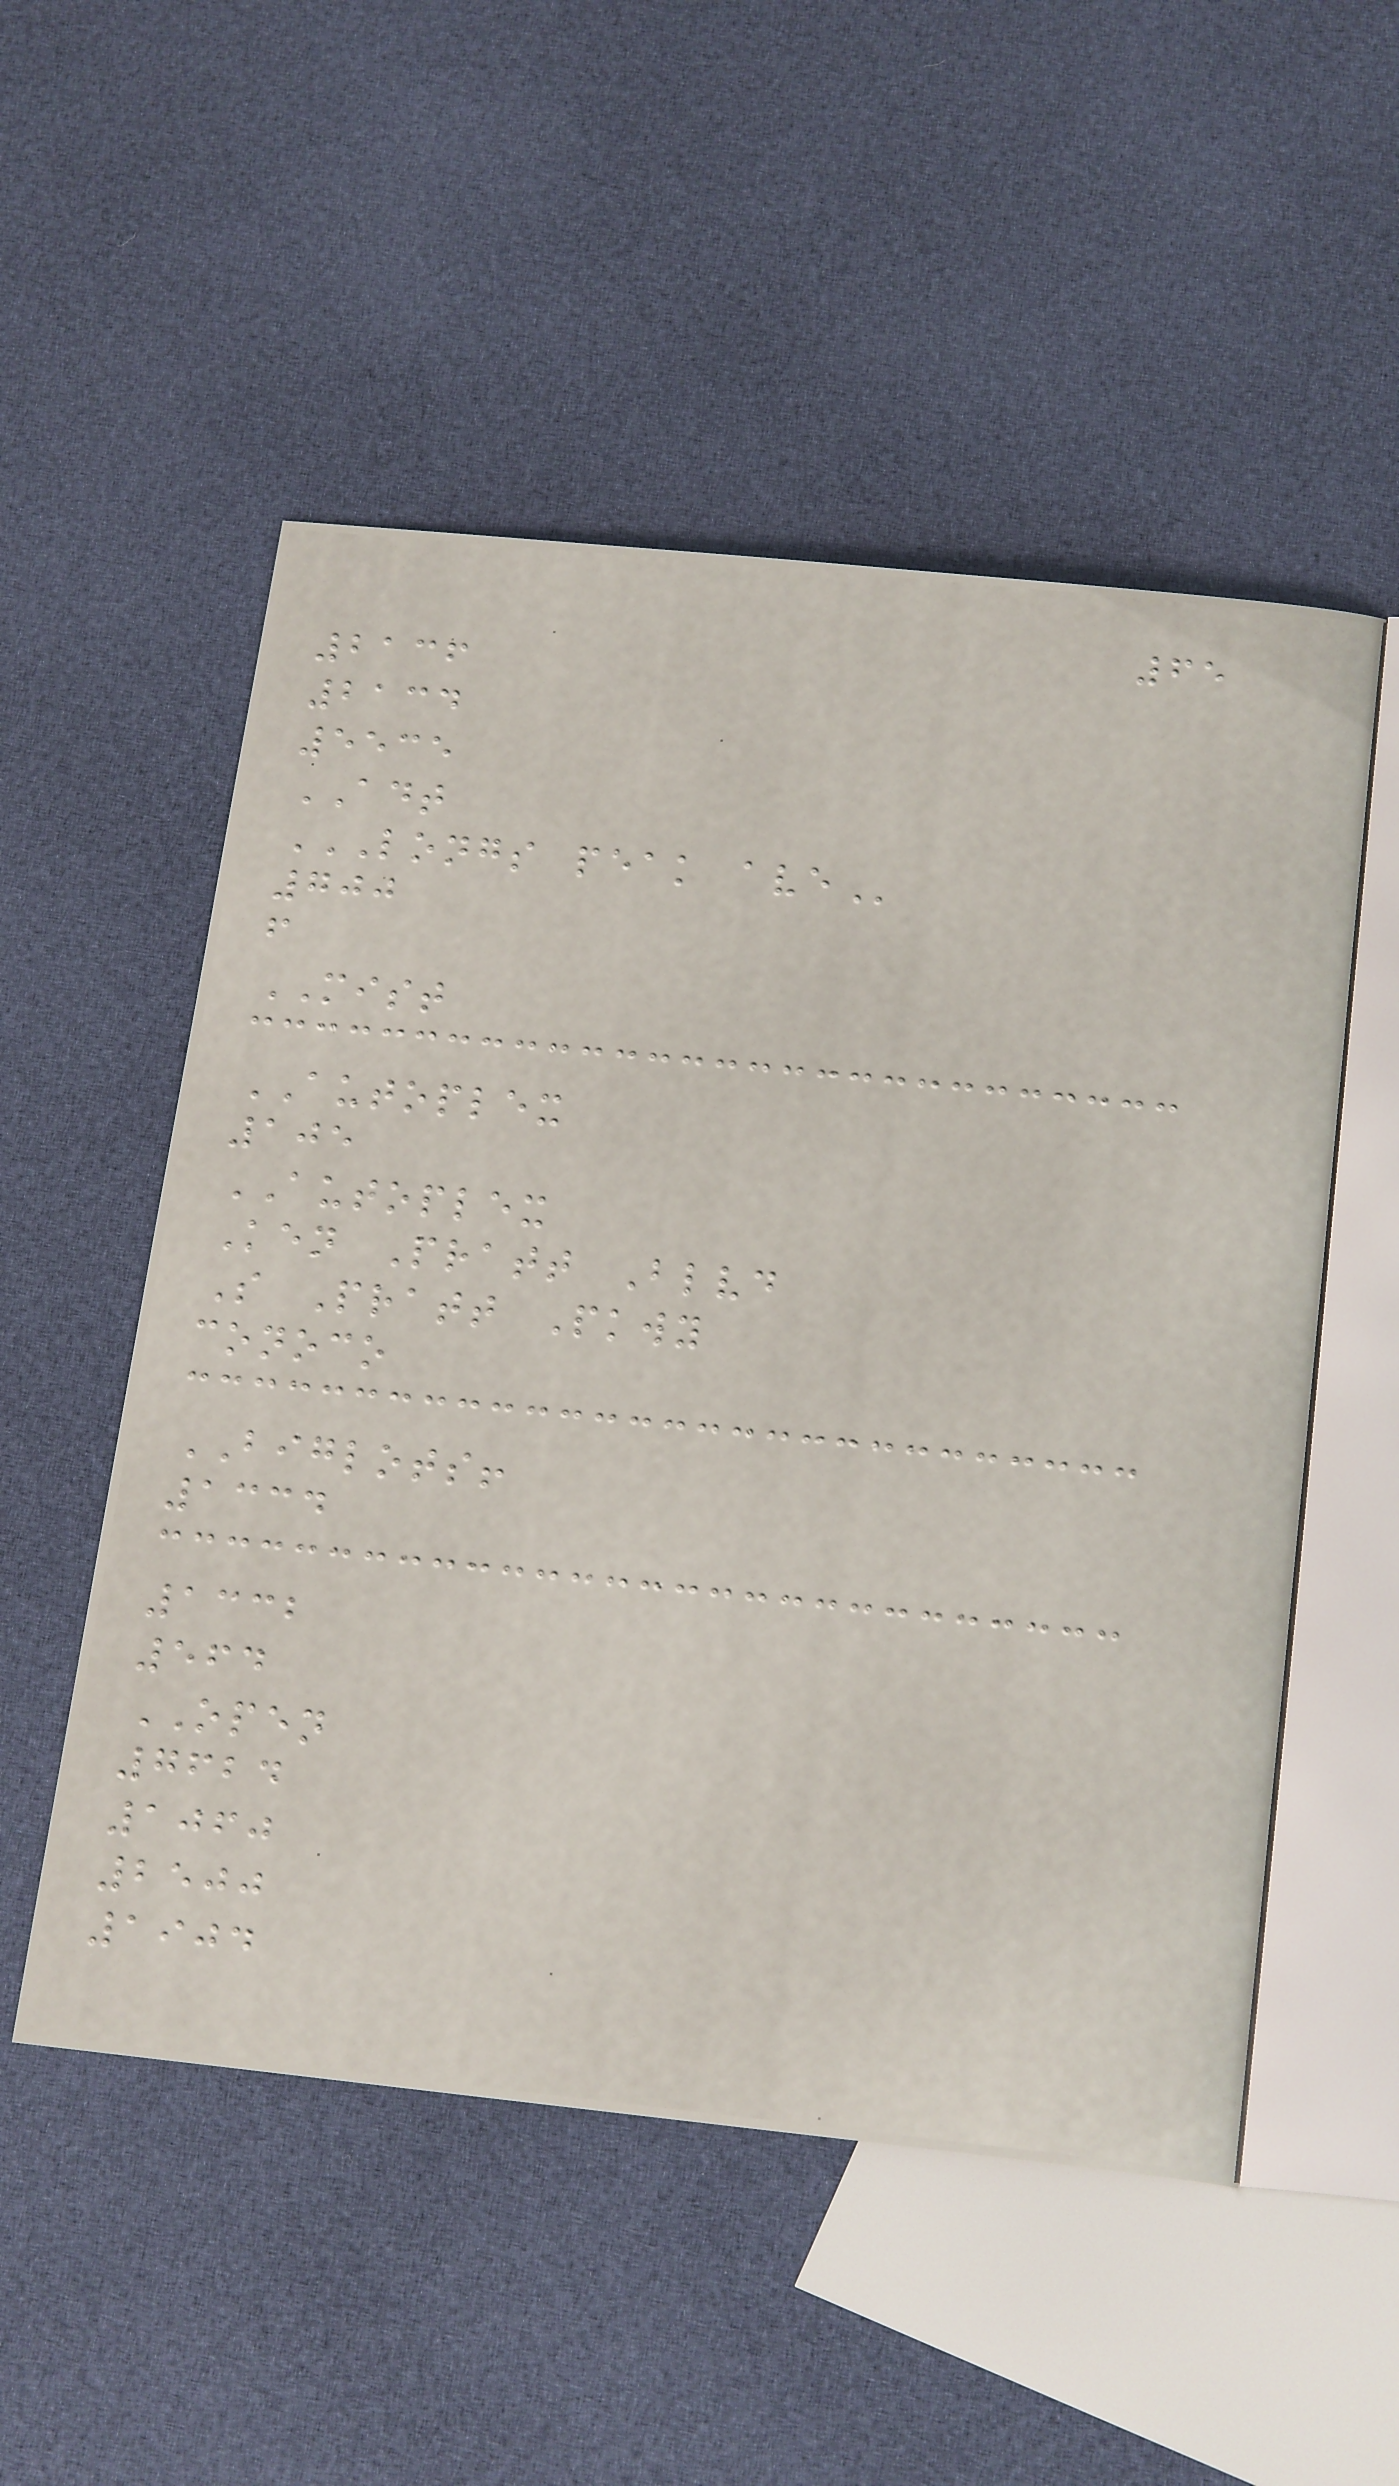65
2136
2134
5535
ADT
LONGS PEAK AVE
700
f
MIST
AUTOPLEX
105
AUTOPLEX
Ken Pratt Blvd
S Pratt Pkwy
conoco
BIGLOTS!
1334
1332
564
OPEN
7624
1060
2500
1904
